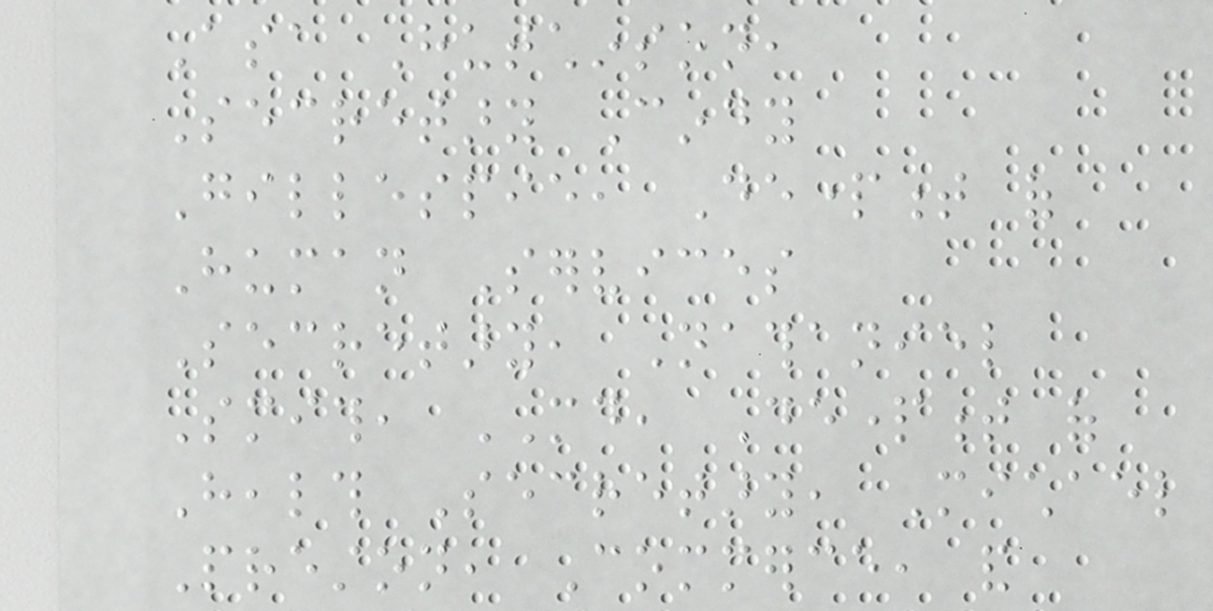Asa Hutchinson,
Secretary Cindy
Gillespie, Department of
Human Services
Secretary, Nathaniel
Smith, MD, Department of
Health Secretary, Michael
Preston, Commerce, and
